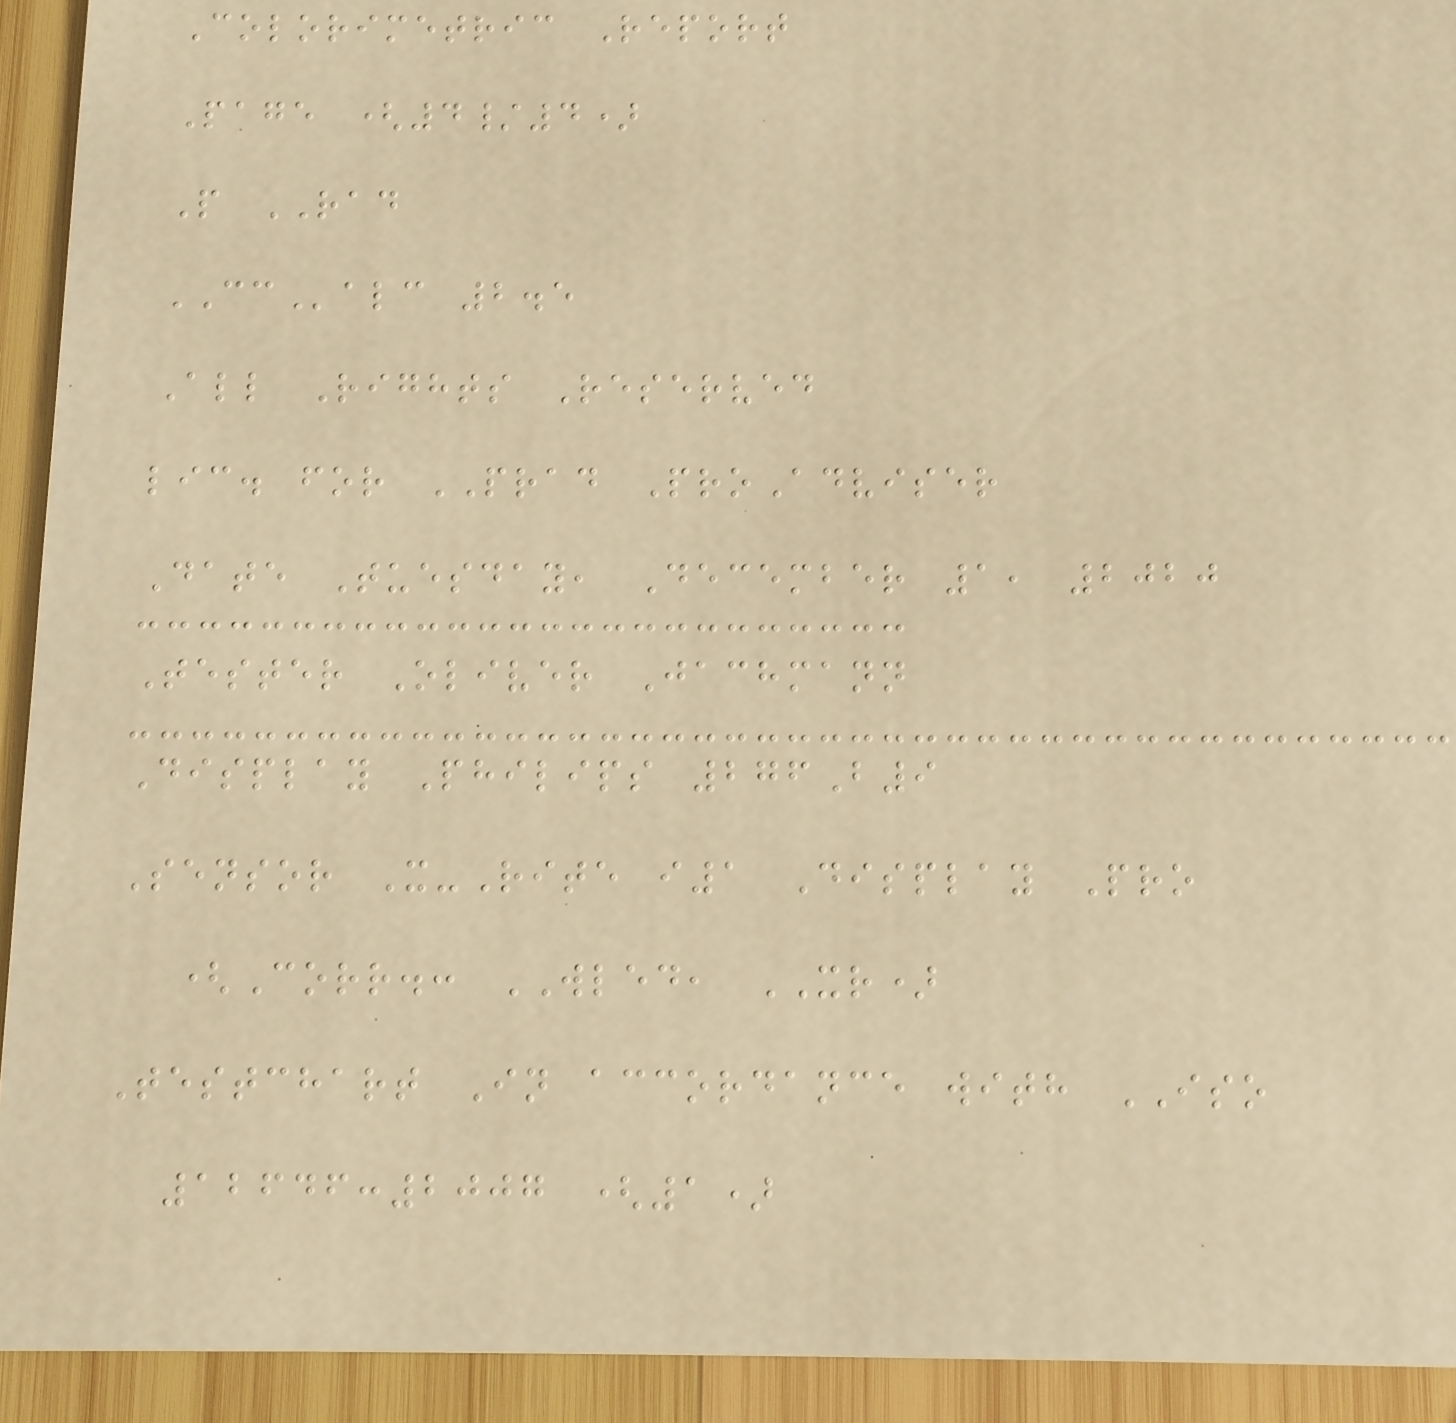Colorimetric Report
Page (4/4)
P RAD
CCalc 2.5
All Rights Reserved
lic. for PRAD ProAdviser
Date Tuesday, December 1, 2020
Tester Oliver Jachmann
Display Philips 276B9
Sensor X-Rite i1 Display Pro
(Corr.: WLED, XR)
Testchart In accordance with ISO
12646:2007 (1)
